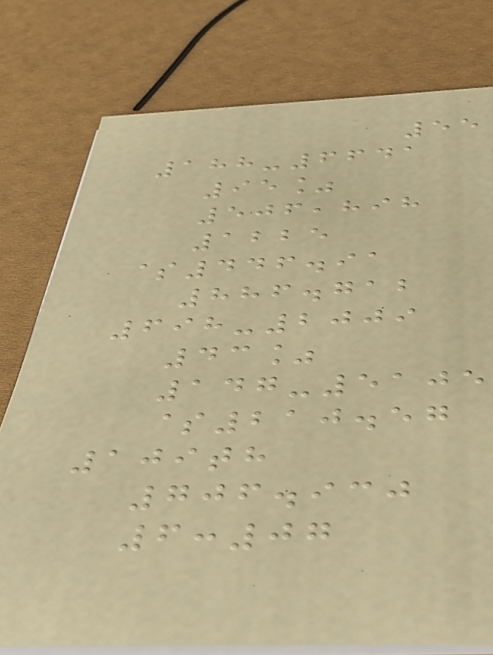55
188-6641
95%
506,898
1225
$446.91
886.712
698-2009
43%
147-5105
$210.57
109th
706.930
6:07
